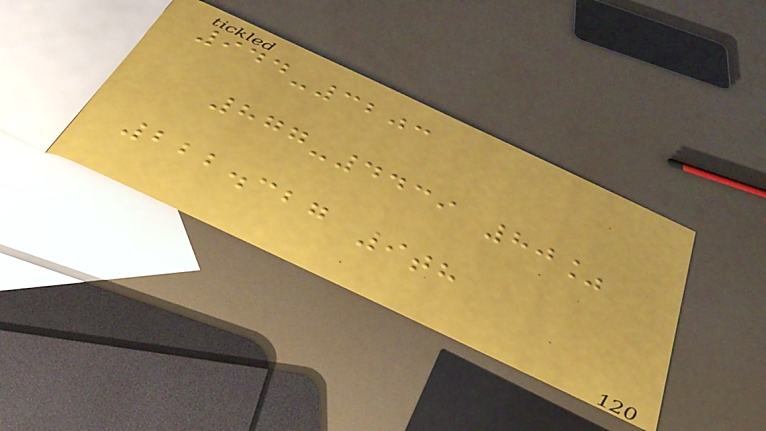944-3203
877-4439 80%
222.327 9th
